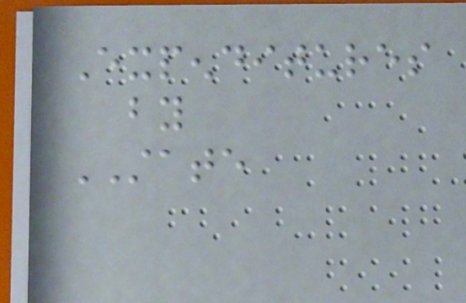Expenditures
by
STATE
